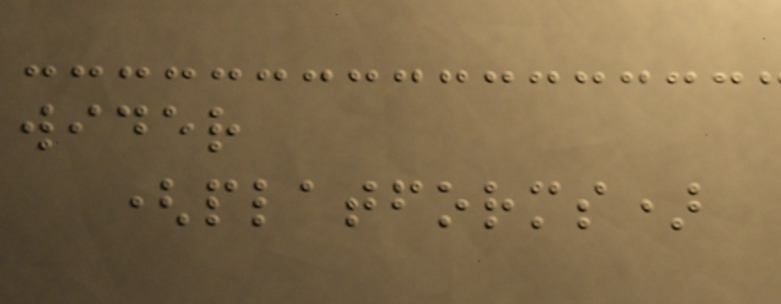wider
(platforms)
